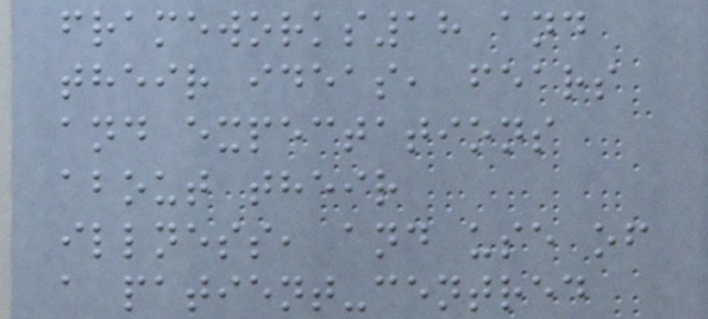frameworks18 and
their ideas, fears
and expectations
about their
illness, and use of
a patient-centred
